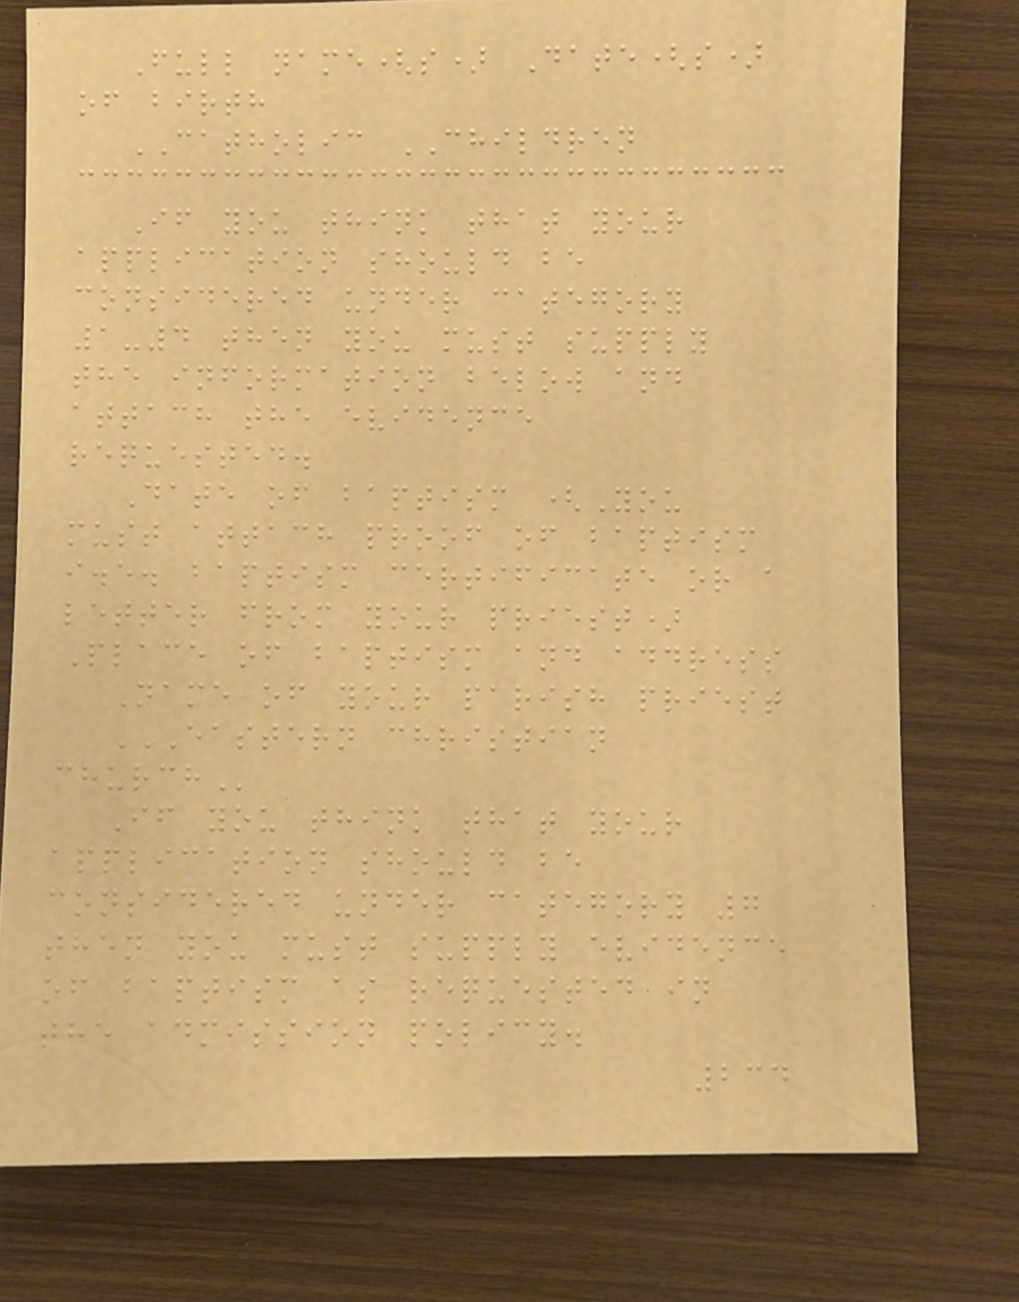Full name(s) Date(s)
of birth
CATHOLIC CHILDREN
If you think that your
application should be
considered under category
1-4 then you must supply
the information below and
attach the evidence
requested.
Date of baptism (You
must attach proof of baptism
i.e. baptism certificate or a
letter from your priest)
Place of baptism and address
Name of your parish priest
EASTERN CHRISTIAN
CHURCH
If you think that your
application should be
considered under category 7
then you must supply evidence
of baptism as requested in
the admission policy.
234
